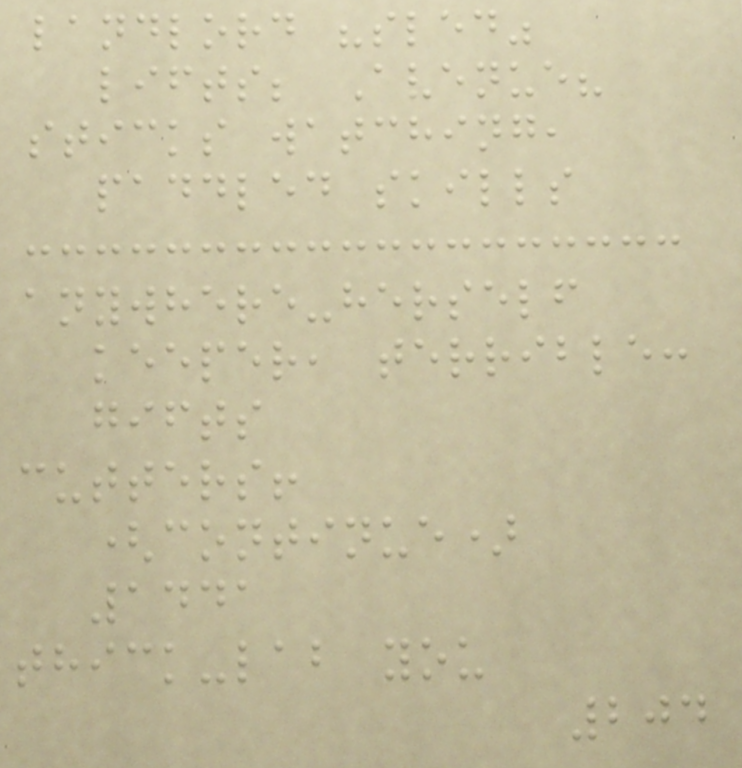landlord "sled"
lifts; Avenue?
sticks watching,
paddled skills
anywhere-herself
keeper, terrible:
gifts
cutters!
(continue)
1441
thick-lab you
204
